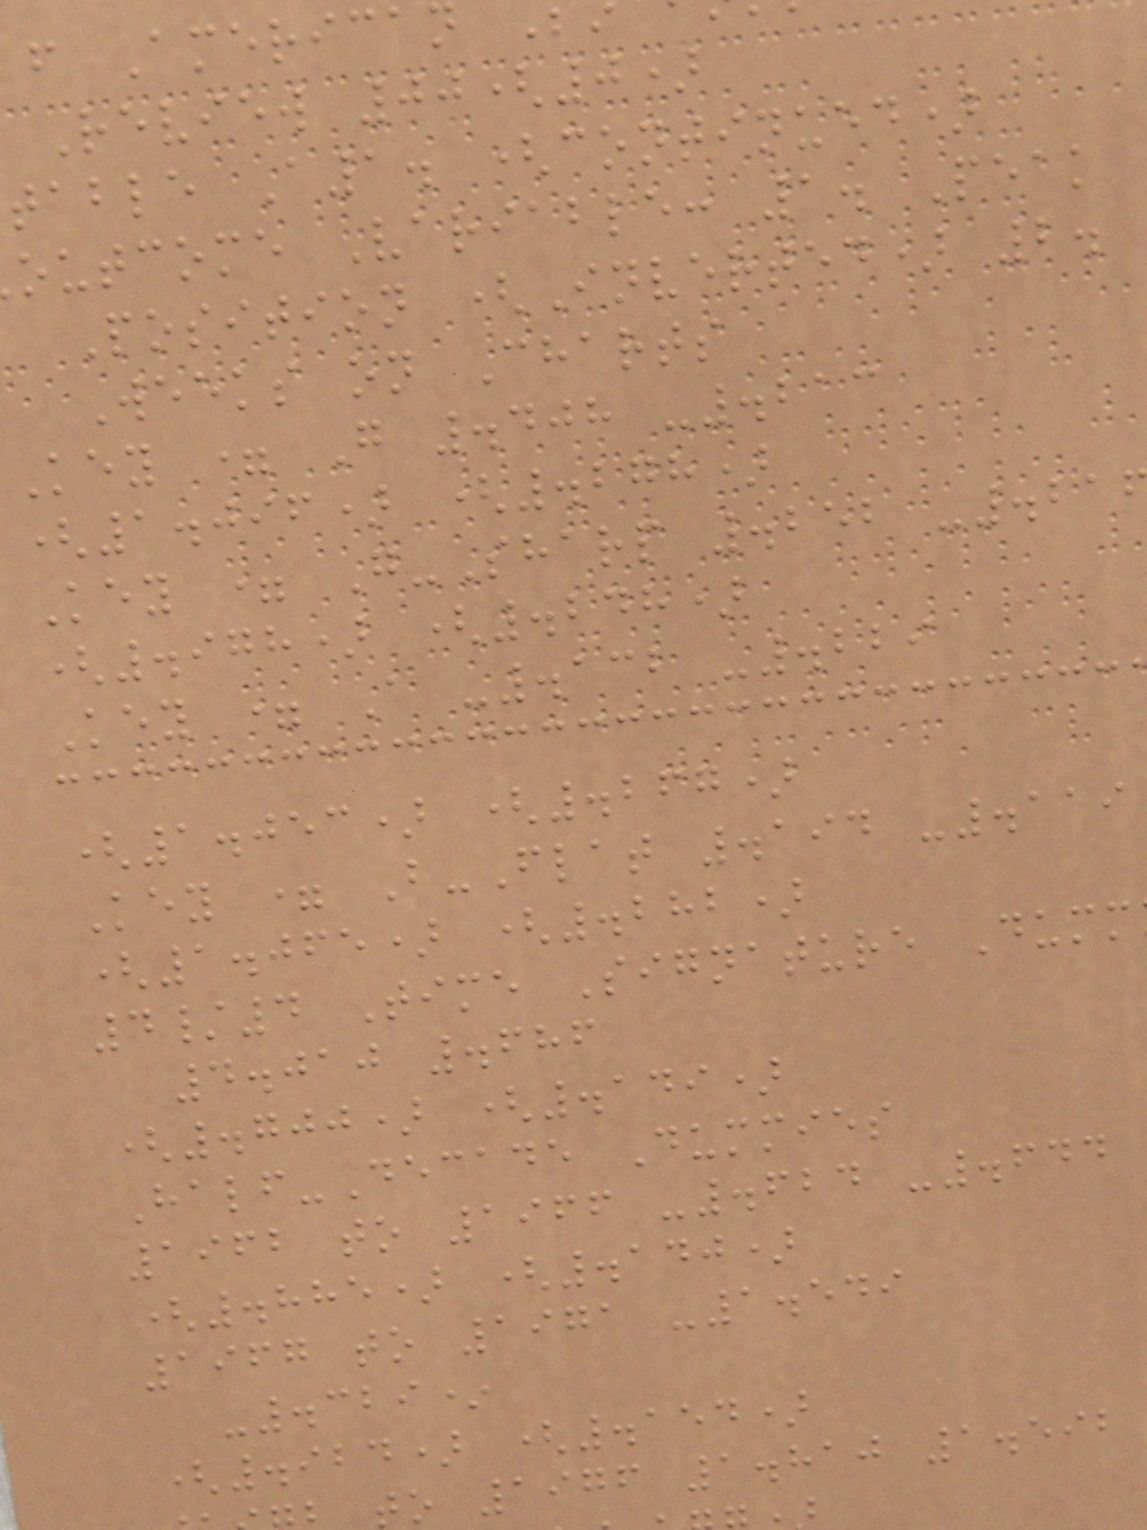f America
Review 00(0)
table A1. (continued)
outcome Variable: 1. Peak
Position (Inverted) 2.
Weeks on Charts
Key = G .408 -.213
(1.096) (.278)
Key = G-Sharp .252 -.21
(.978) (.248)
Key = A -.132 -.229
(1.053) (.267)
Key = B-Flat .194 -.119
(1.065) (.282)
4/4 Time Signature Dumm
4.010 .686
(.700) (.149)
Half-Decade Dummies
1962 to 1966 -.624 -.644
(.885) (.140)
1967 to 1971 -1.549
-.329*
(.924) (.154)
to 1976 1.810 1.592
